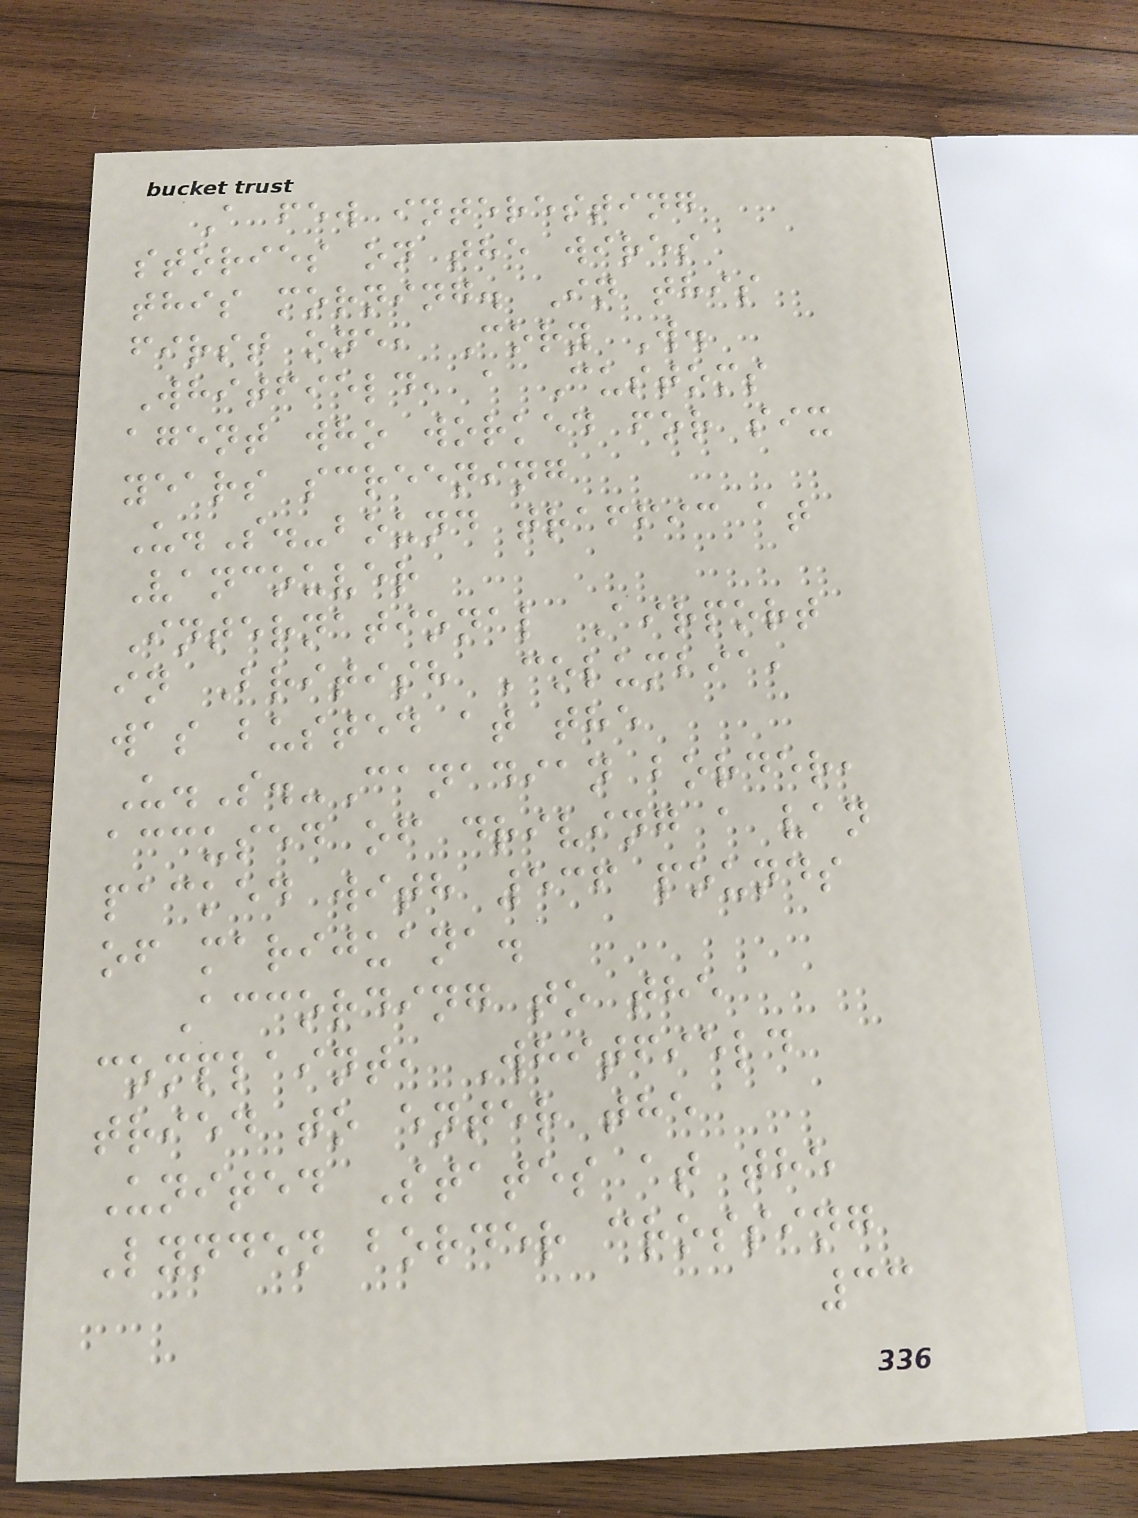A few interesting
stories on the wires
this morning. In this
first one, Cory W.
Whitfield, a Customs
agent who worked for six
years screening
U.S.-bound traffic at
Vancouver
International Airport
in British Columbia,
was busted at the
U.S.-Canadian border,
accused of driving a van
packed with 536 pounds
of marijuana.
According to the
complaint, Whitfield
tried to enter the
United States at the
Lynden border crossing
33
